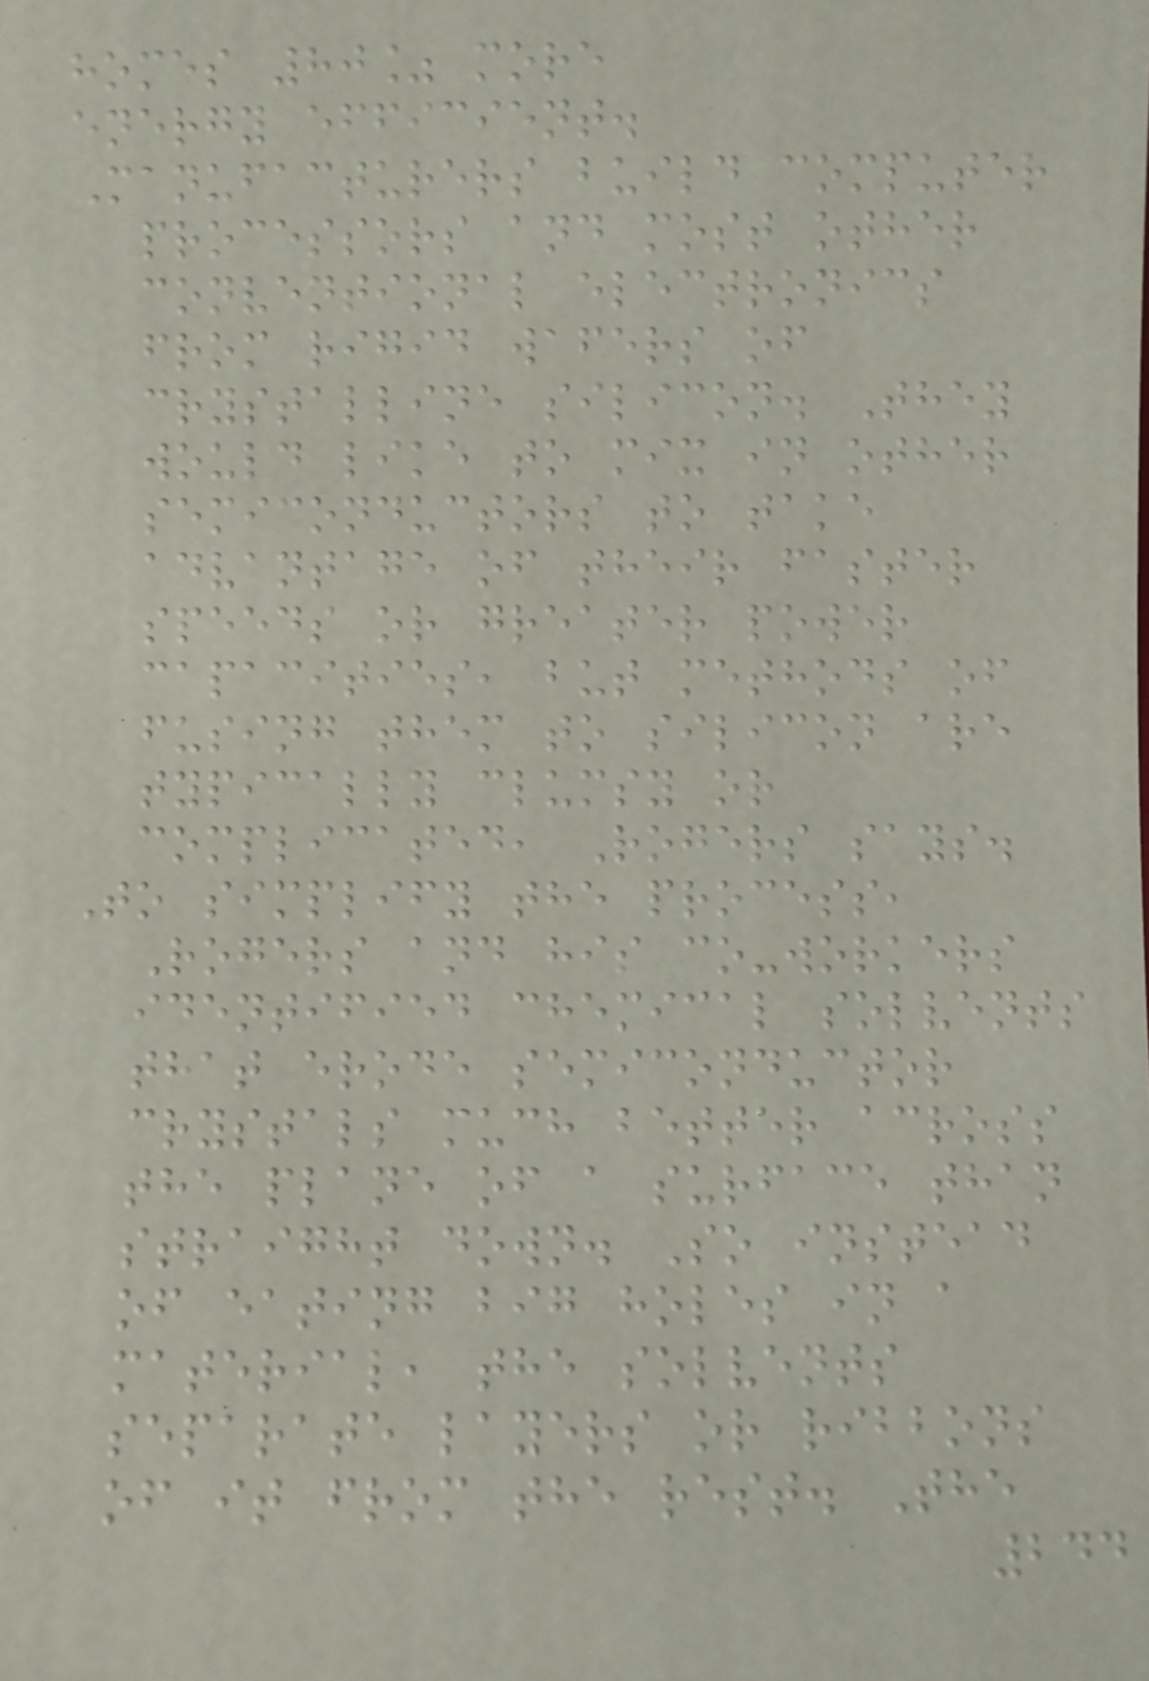homes 80% more
energy efficient.
Manufacturers build computer
processors and most other
conventional electronics
from rigid wafers of
crystalline silicon. They
would like to mix in other
semiconductors to take
advantage of their faster
speeds or greater power
capacities, but methods of
fusing them to silicon are
typically clumsy or
complicated, Rogers says.
To simplify the process,
Rogers and his co-workers
identified chemical solvents
that erode semiconductor
crystals much better across
the plane of a surface than
straight down. So instead
of eating big holes in a
material, the solvents
separate layers or ribbons
of it from the rest. The
244
